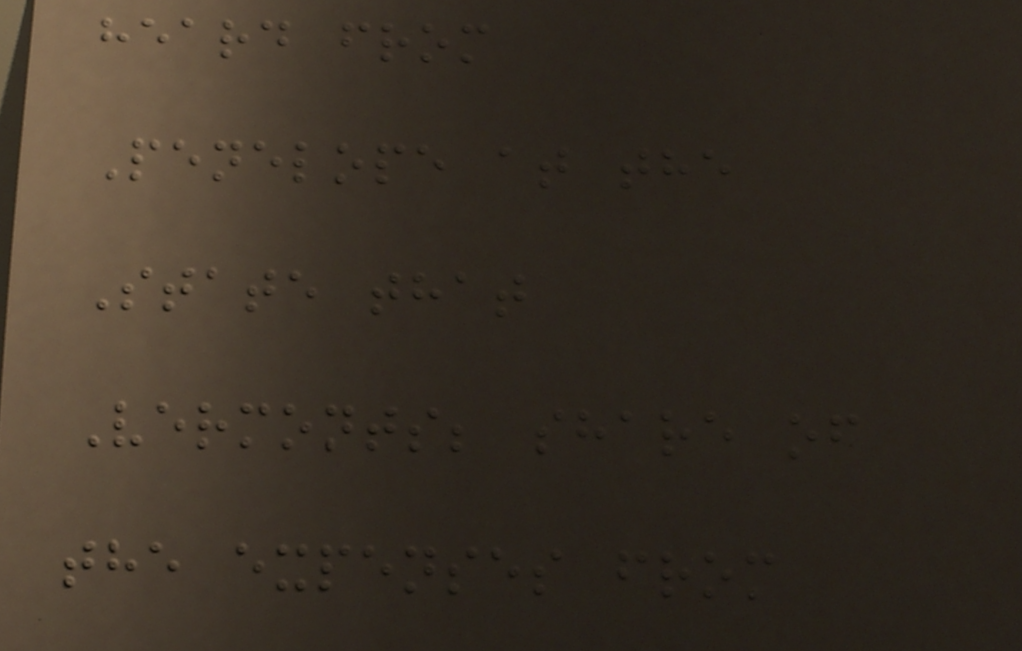heard from
Penelope at the
State that
Vermonts; share of
the expenses from
